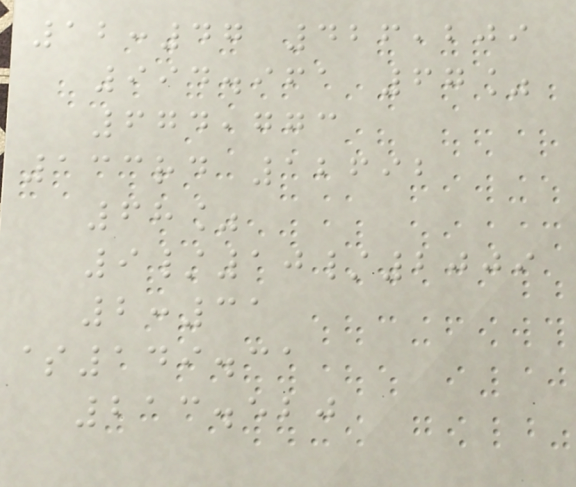12:47 426,209
994.961 67%
674,773
133rd 12692
68%
9/10/2009
2:31
$149.31
213.520
